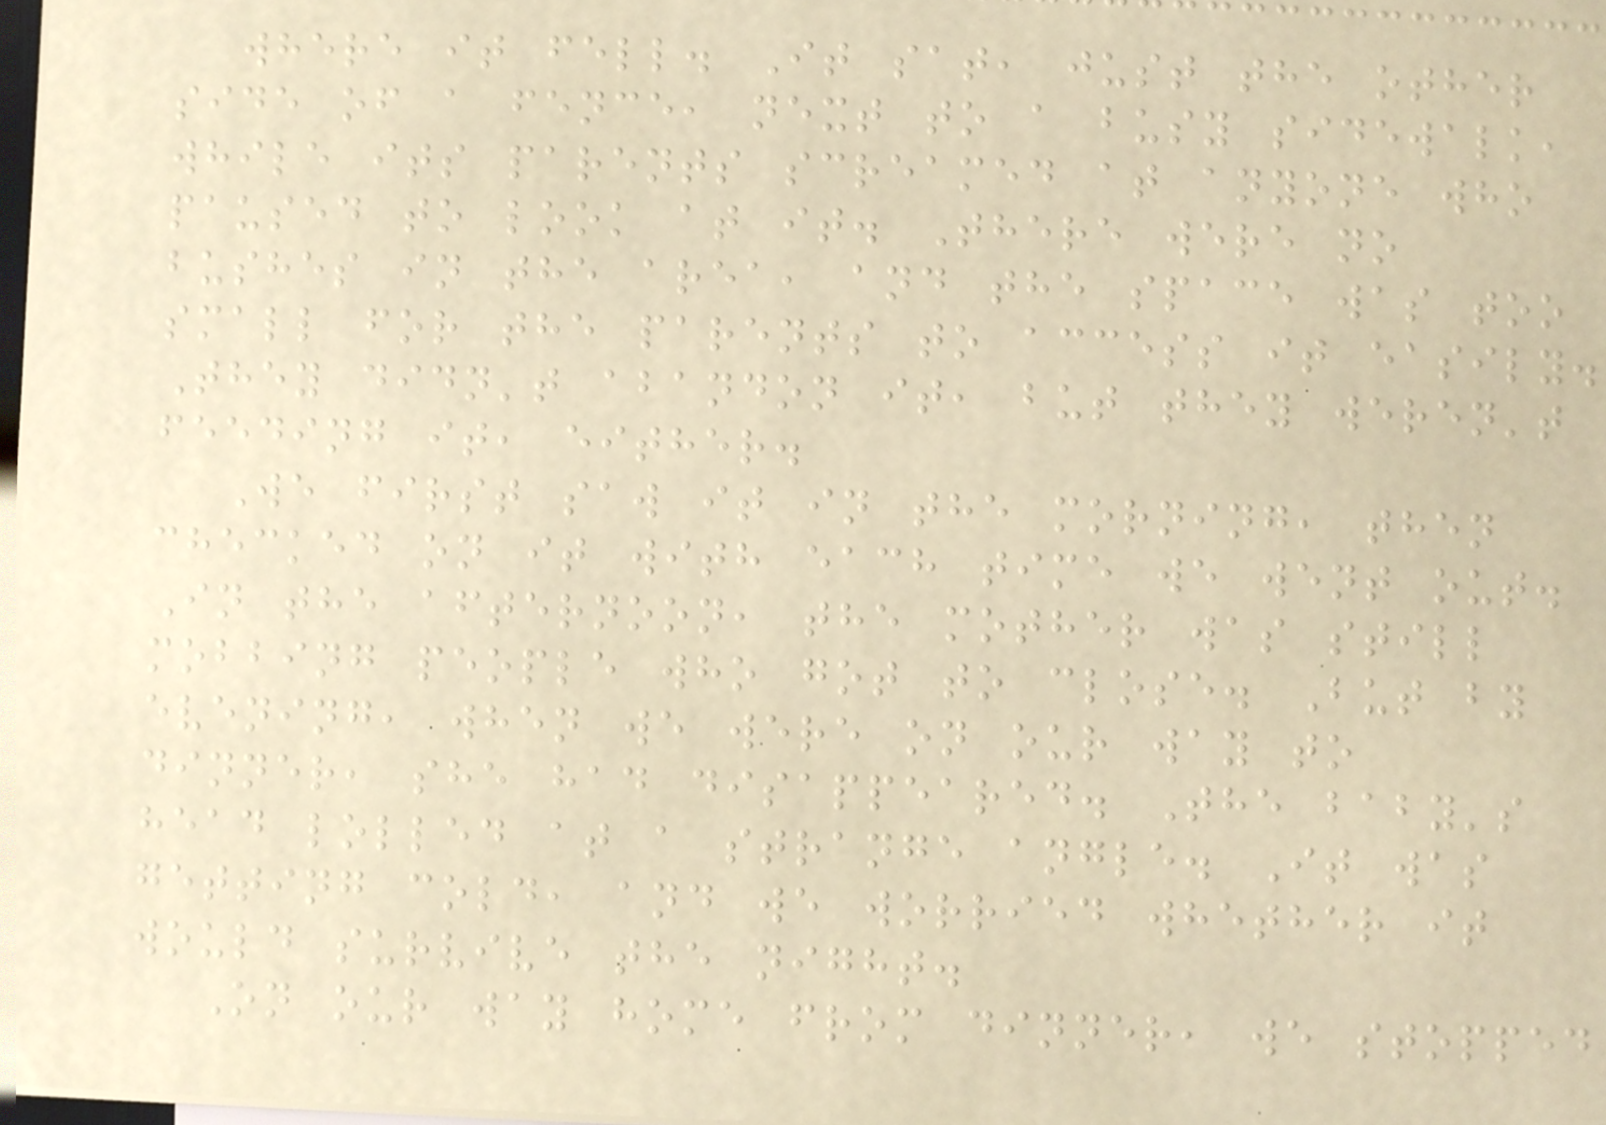where it fell. It sat, just the other
side of a fence, next to a busy sidewalk,
while its parents screamed at anyone who
paused to look at it. There were no
bushes in the area, and the space was too
small for the parents to access it easily.
They didn't abandon it, but they weren't
feeding it, either.
We first saw it in the morning, then
checked on it with each time we went out.
In the afternoon, the mother was still
mobbing people who got to close. But by
evening, when we were on our way to
dinner, she had disappeared. The baby's
head lolled at a strange angle. It was
getting cold, and we worried whether it
would survive the night.
On our way home from dinner, we stopped
